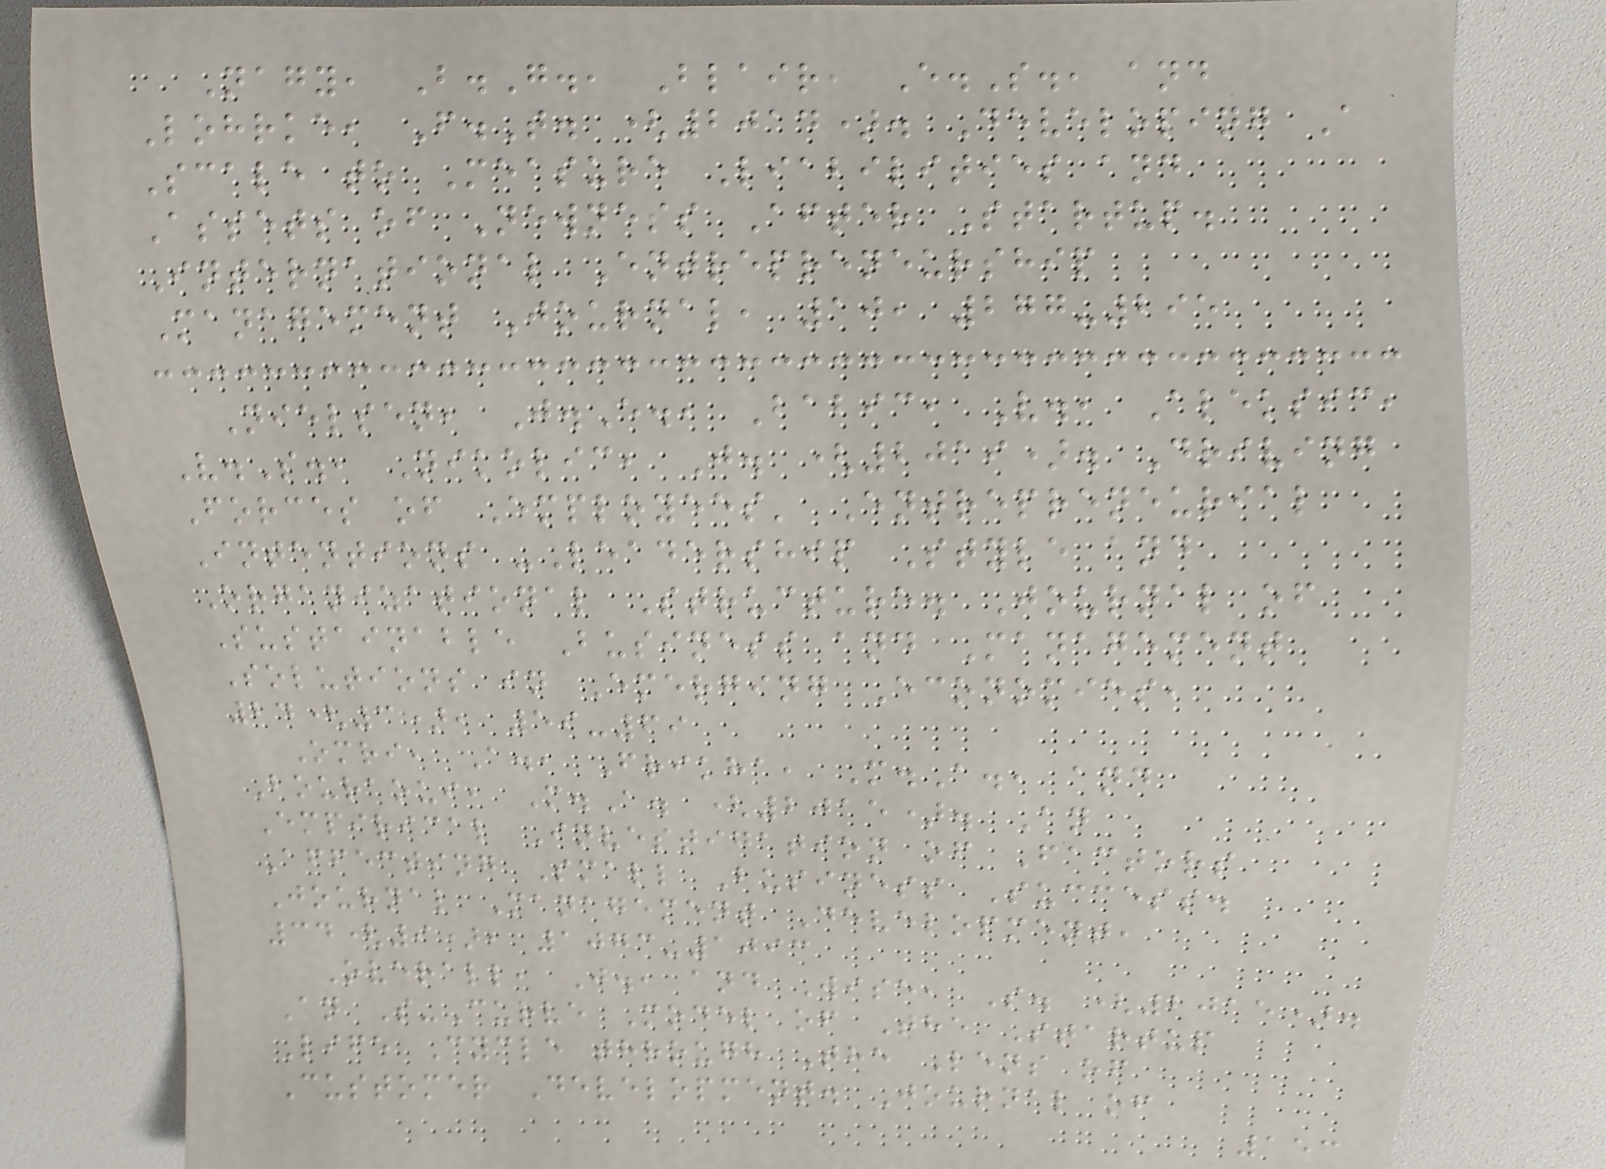Nagy, B.G., Blair, E.S., and
Lohrke, F.T. (2014). Developing A
Scale to Measure Liabilities and
Assets of Newness After Startup.
International Entrepreneurship
Management Journal, 10, 277-295
Nielsen, J.E., Babic, V., Aleksic,
V.S., Nikolic, J. (2019). Driving
Forces of Employees' Entrepreneurial
Intentions -Leadership Style and
Organizational Structure. Journal of
Sustainable Business and Management
Solutions in Emerging Economies,
24(3), 59-69
Omri, A., Frikha, M.A., and
Bouraoui, M.A. (2015). An
Empirical Investigation of Factors
Affecting Small Business Success.
Journal Management Development,
34(9), 1073-1093
Overall, J., and Wise, S. (2015).
An S-Curve Model of The Startup
Life Cycle through The Lens of
Customer Development. Journal of
153
